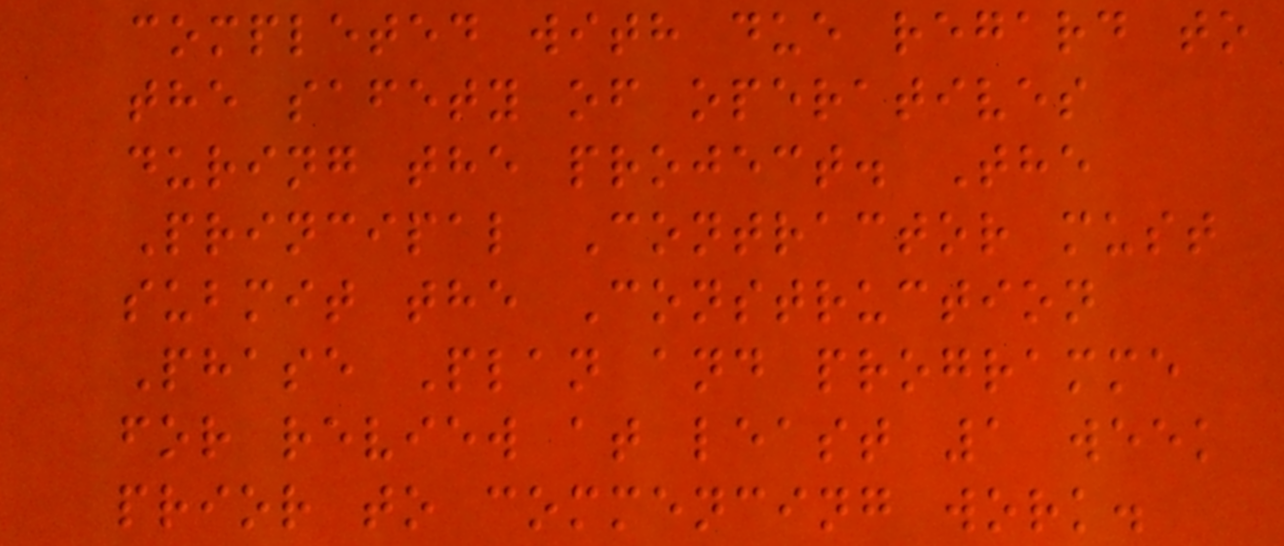completed with due regard to
the safety of operatives
during the project. The
Principal Contractor must
submit the Construction
Phase Plan and programme
for review at least 1 week
prior to commencing work.
